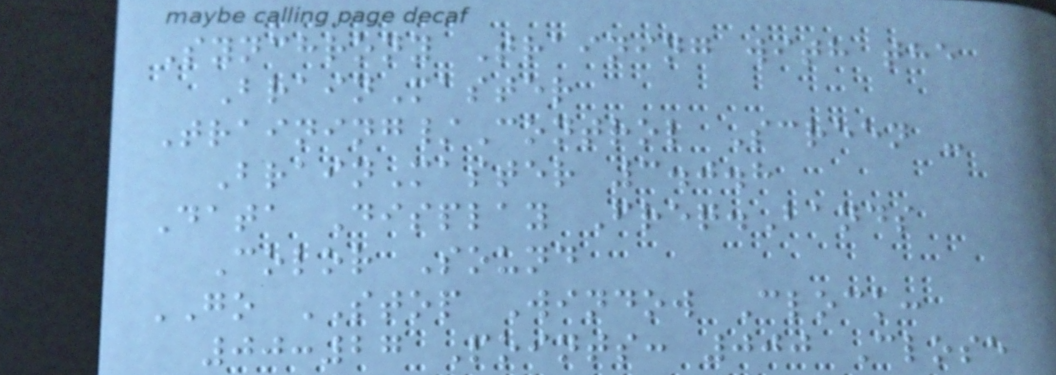Synchrony Training with the
BrainMaster
Training/Control Screen -
BrainMaster 3.0.8
Data Display Freq.Bands
Color Sound
GO STOP Window Clock:
00:27 Points: 000 Close
